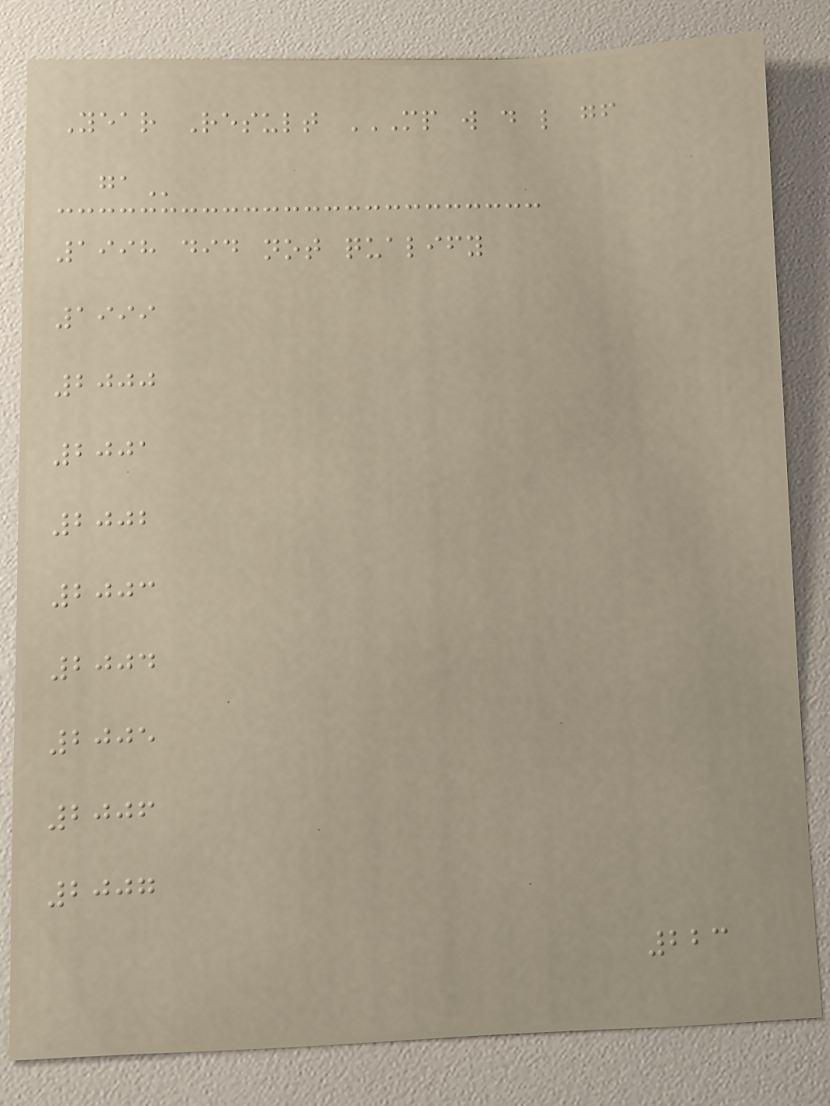Year Result MP W D L GF
GA
1998 did not qualify
1999
2000
2001
2002
2003
2004
2005
2006
2007
223
